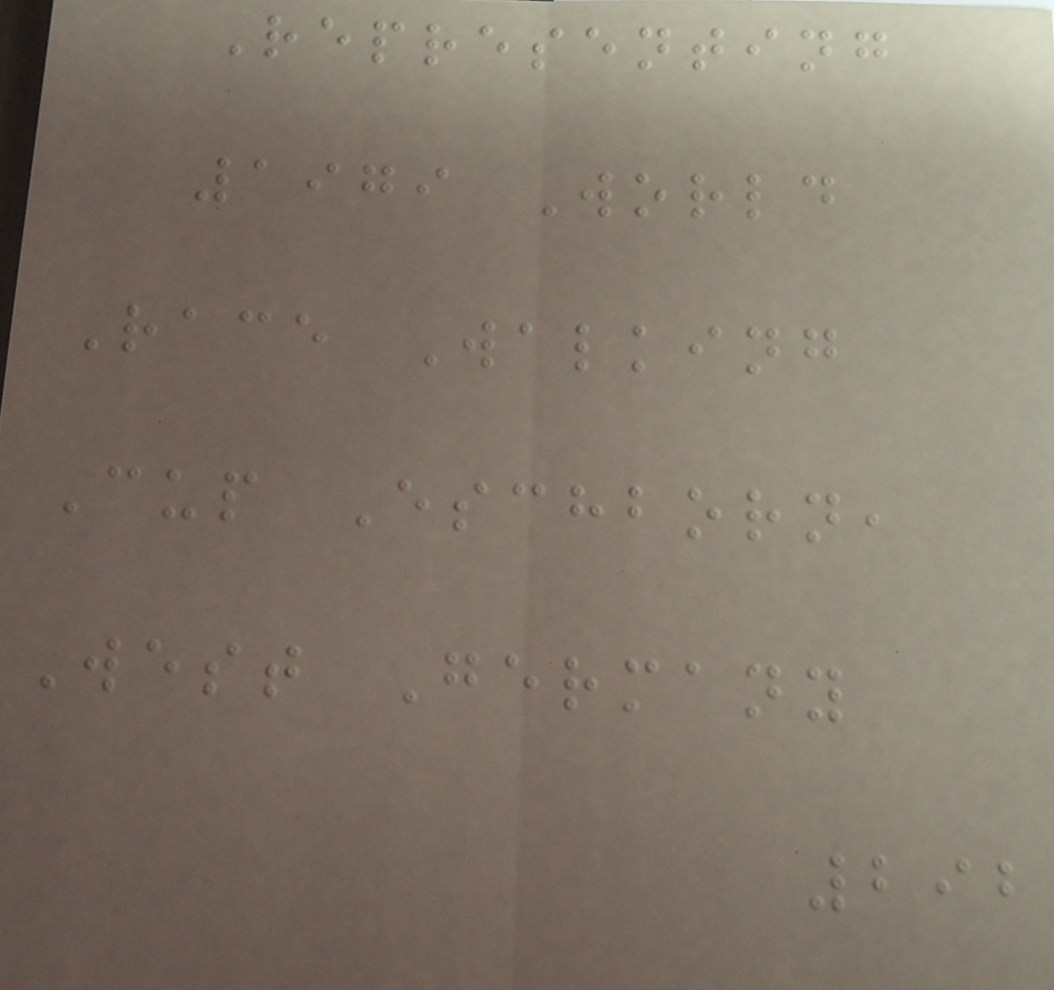Representing
1979 World
Race Walking
Cup Eschborn,
West Germany
292
